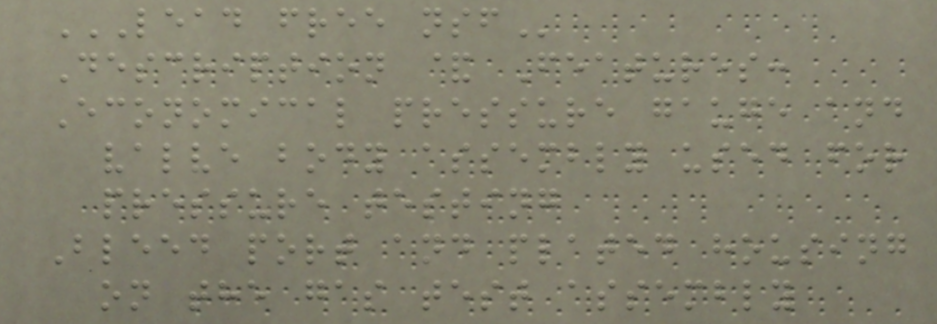LEAD FREE NSF
Description & Features:
Economical pressure gauge and
valve body assembly used for
pressure testing
Bleed port and plated housing
on the gas test assembly
